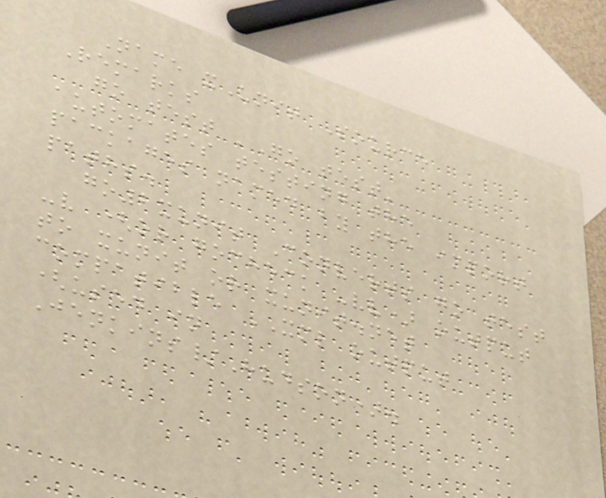Name xUnit Source
Remarks
go test 'Go test'
automates testing the
packages named by the import
paths.
go2xunit Converts go test
-v (or gocheck -vv) output
to xunit or xunit.net
compatible XML output
(used in
Jenkins/Hudson).
